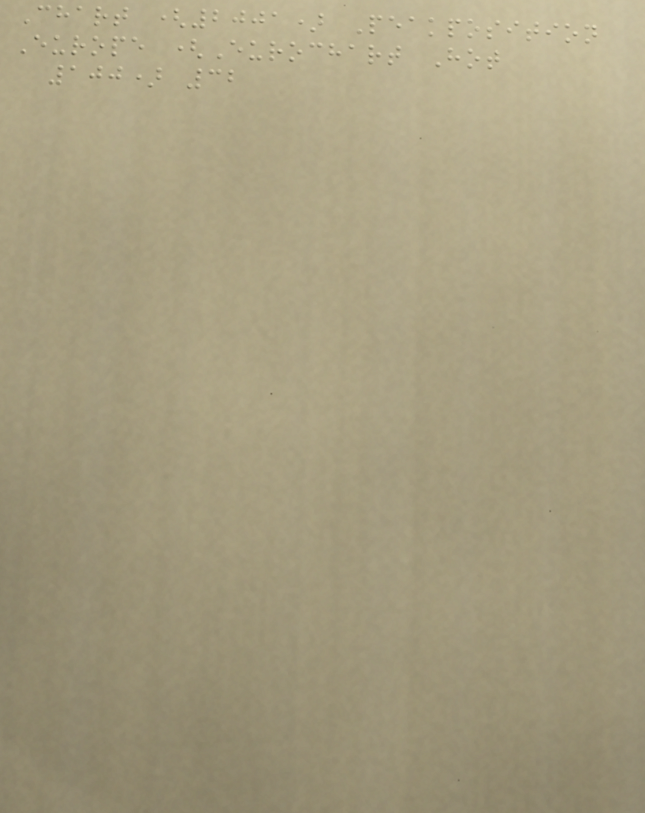Chart (2001) Peakposition
Europe (Eurochart Hot
100) 32
